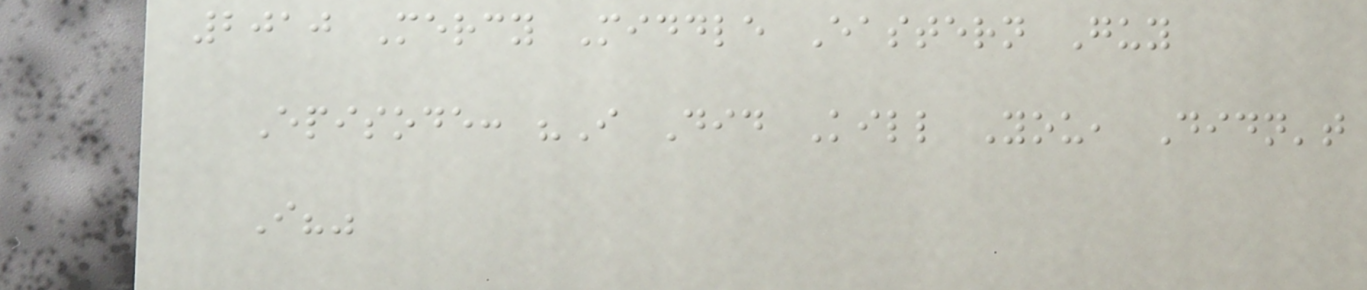2010 Mercy Middle Eastern Guy
Episode: "I Did Kill You, Didn't
I?"
